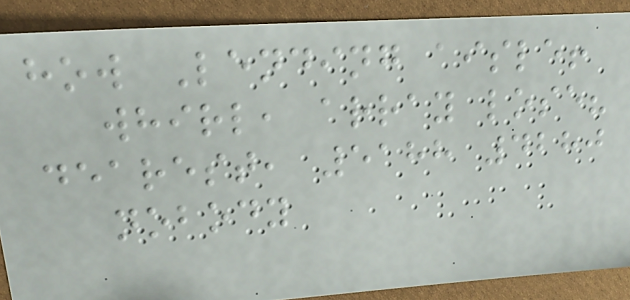how Lending aisle!
whirl, array lose?
dearest, 5188 4280
nobody
